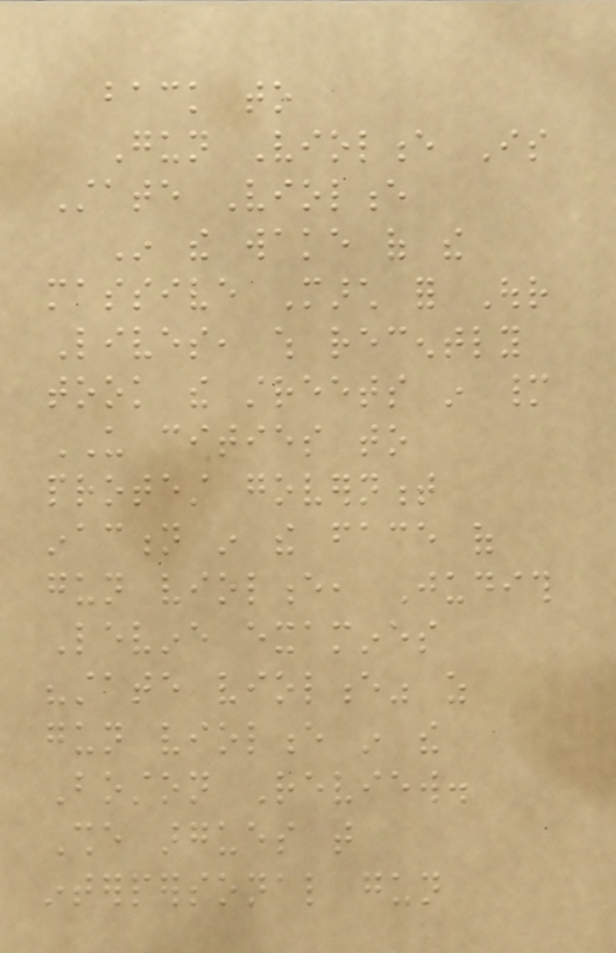back to
Gun Violence Is
State Violence
In the wake of the
massive March for Our
Lives, which recently
took the streets in many
US cities to
protest government
inaction in the face of
gun violence, Judith
Levine examines
"state violence" as
gun violence in the
Boston Review.
She argues that
interpersonal gun
